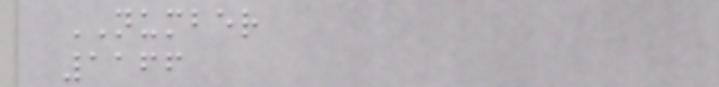NUMBER
1166
